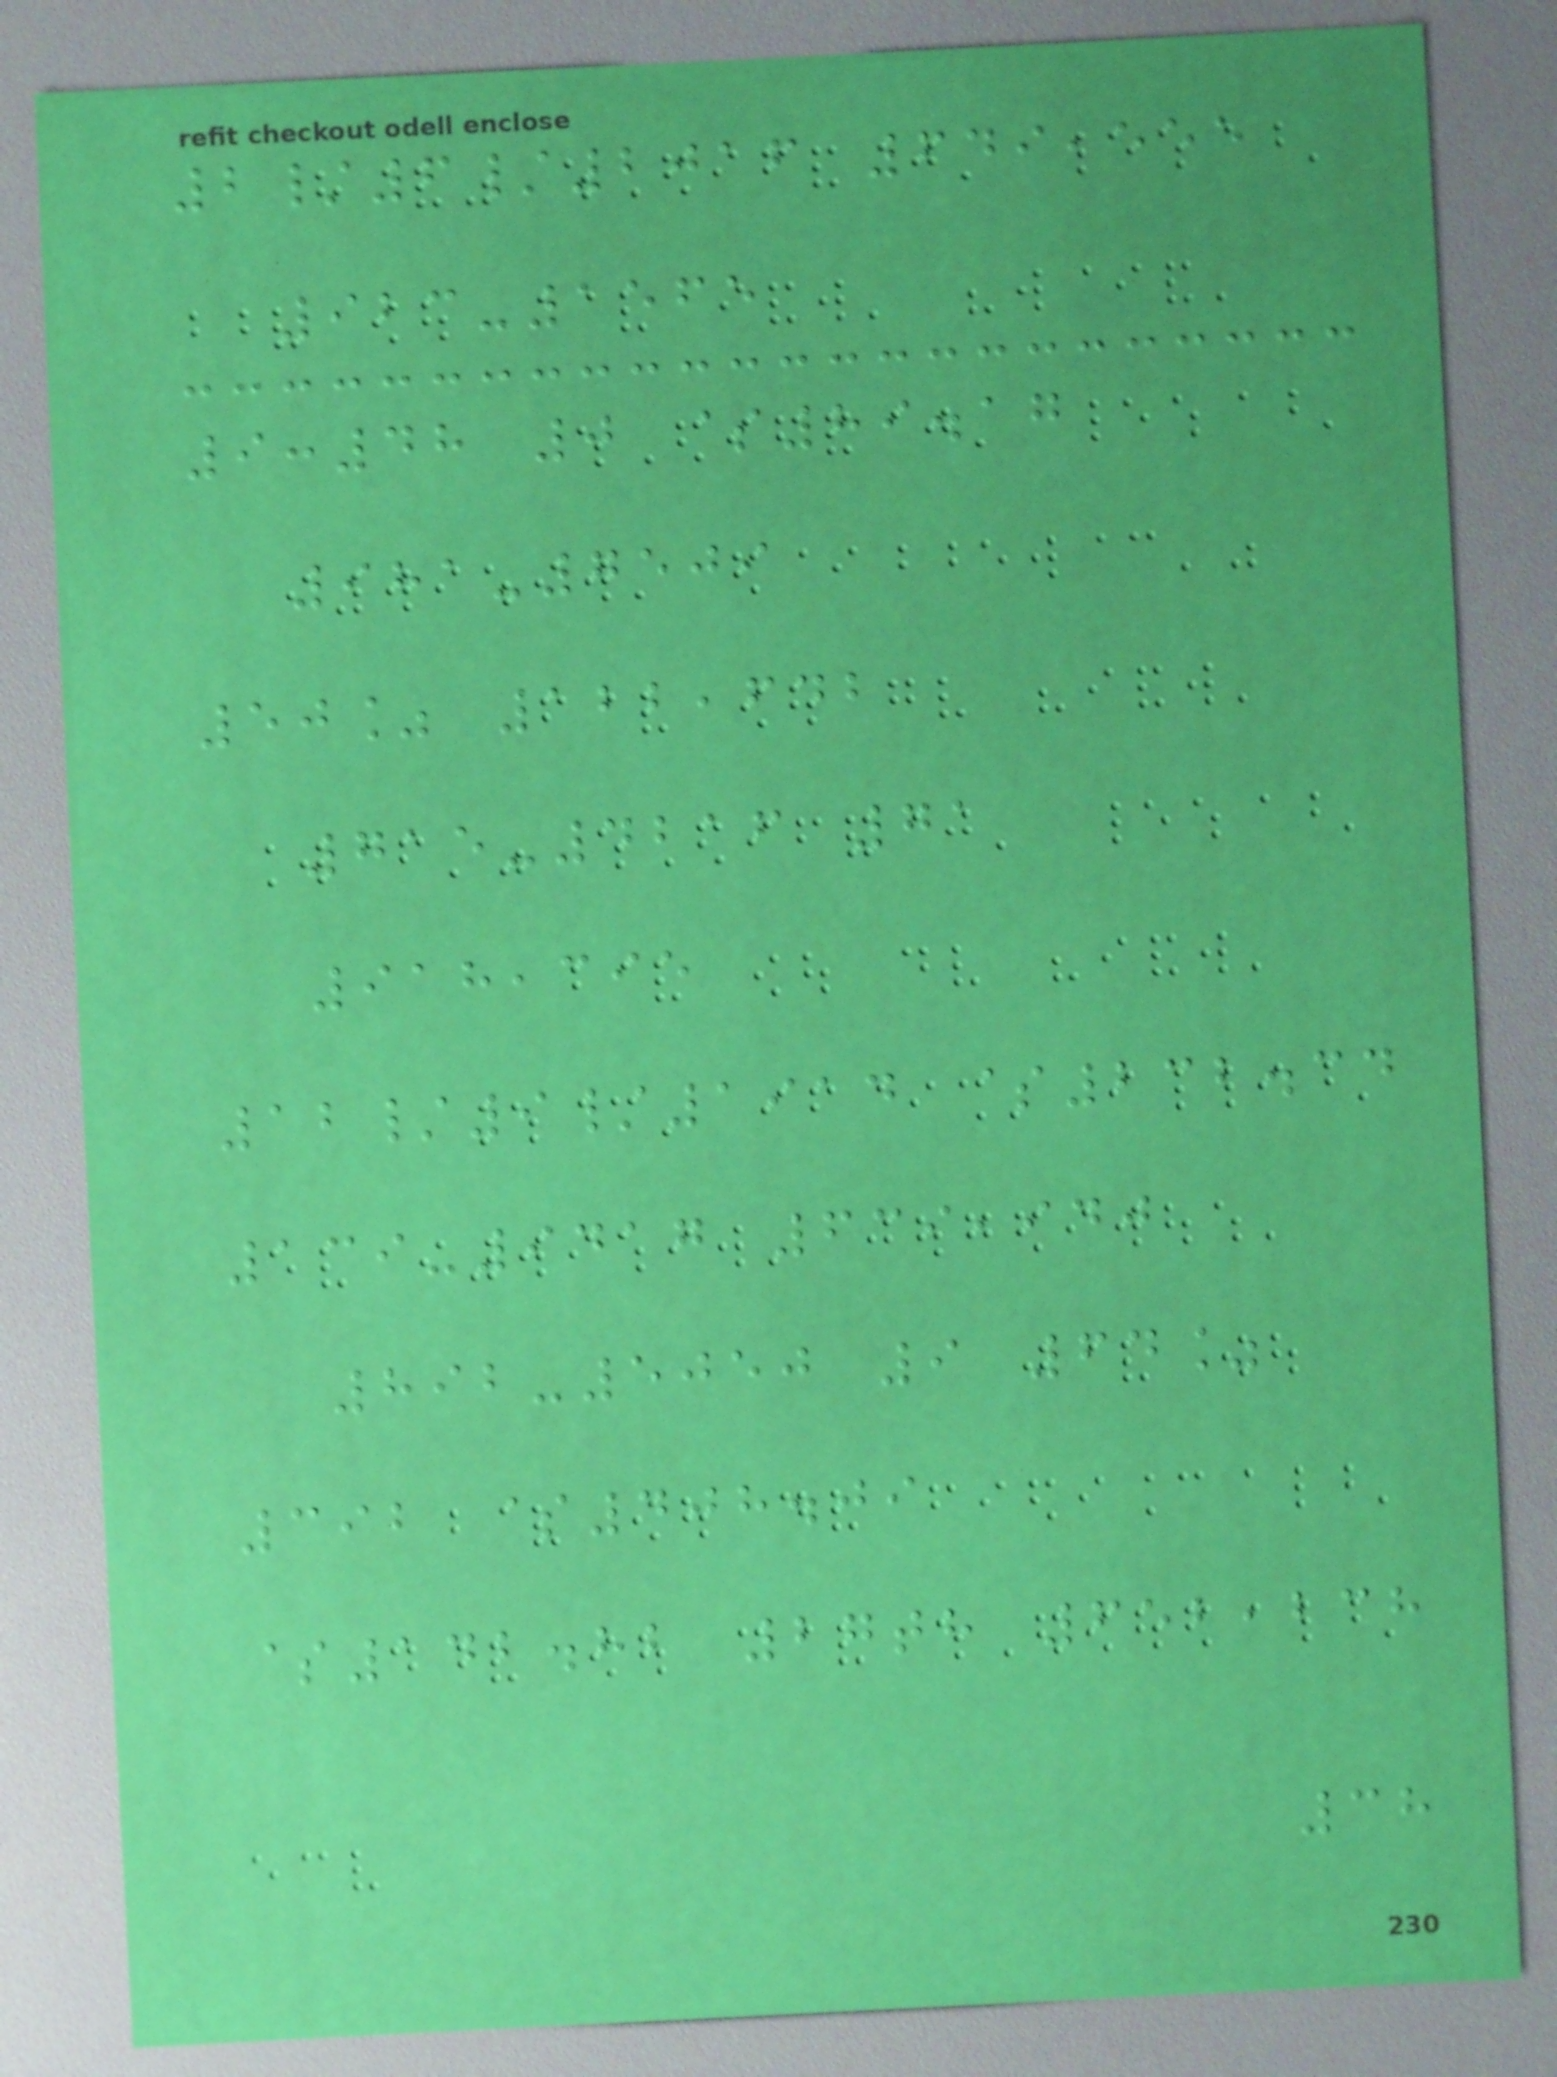2/6/2016 649,555
923-1565
9:48 0 $89.17
981-7509
50% 122,642
715-4216 71
918,395
12/9/1914 $232.34
139-9417 639,940
892-5050 9 64%
392 $408.09
$142.82 27th 652,238
38
